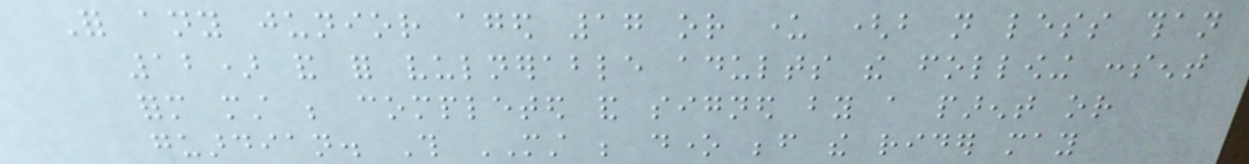For any junior aged 17 or under (but not less than
12) and for vulnerable adults the following consent
form must be completed and signed by a parent or
guardian. This MUST be done before the rider may
